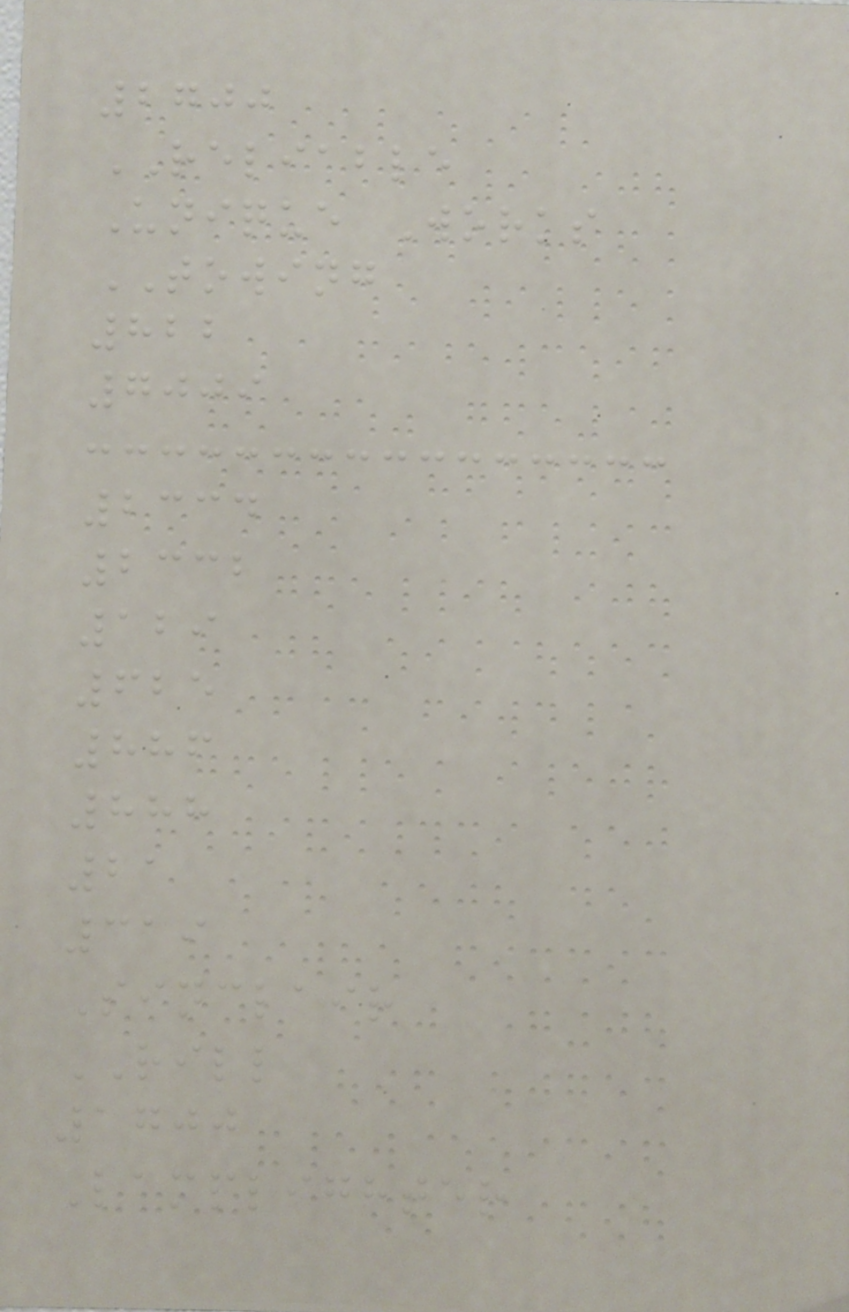2700
RELIABLE
Unique Works
TOWING
822
7009
2334
2332
129
625
886
888
21
319
Sinclair
RILL
1700
Lamplighter
